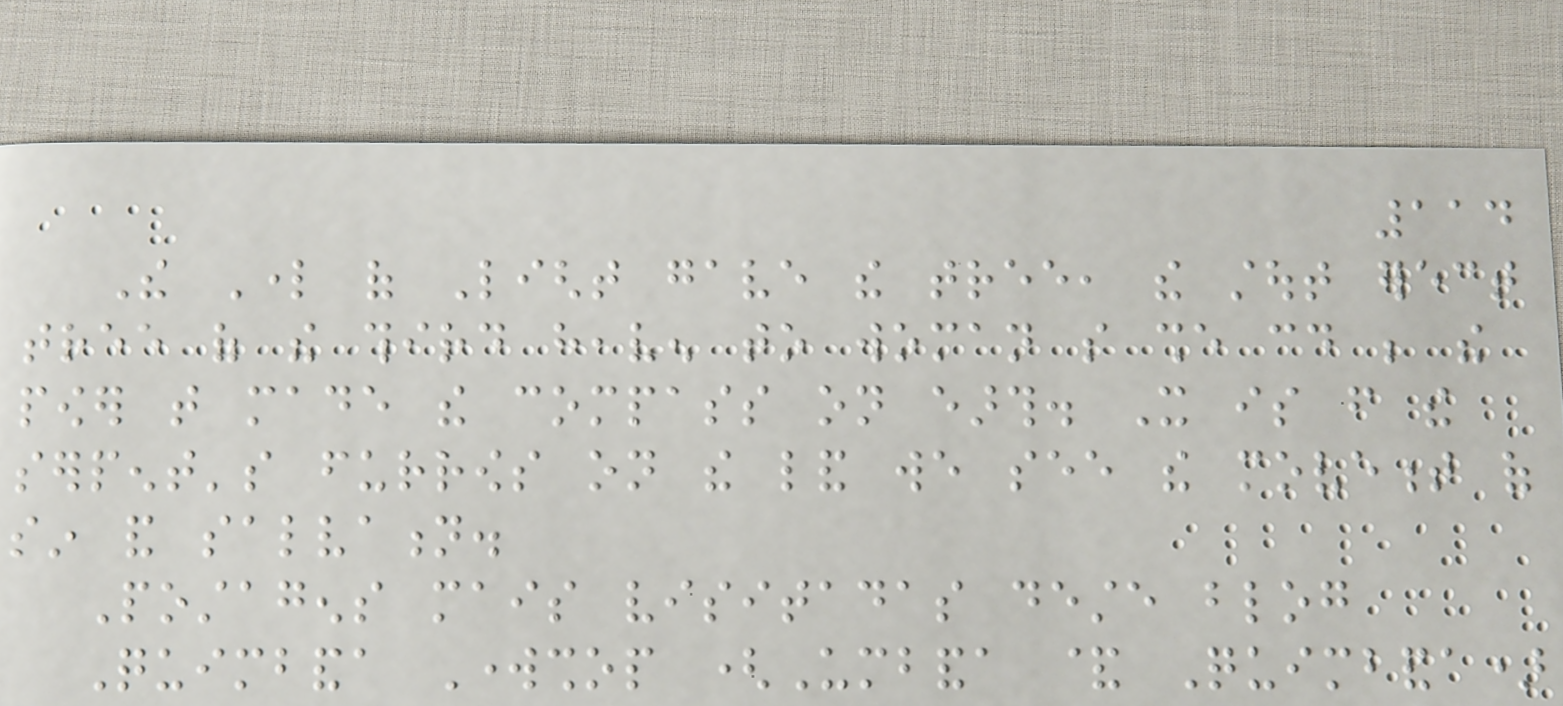114
The Lord of Light gave the tree, the stout erect
tree of the third heaven to woman so she could be the
power that made the compass on earth. It is from the
serpent's furrows on the land we see the movement of
sin and salvation.
Postagens mais visitadas deste blog
Quimbanda Workshop (Umbanda & Quimbanda)
